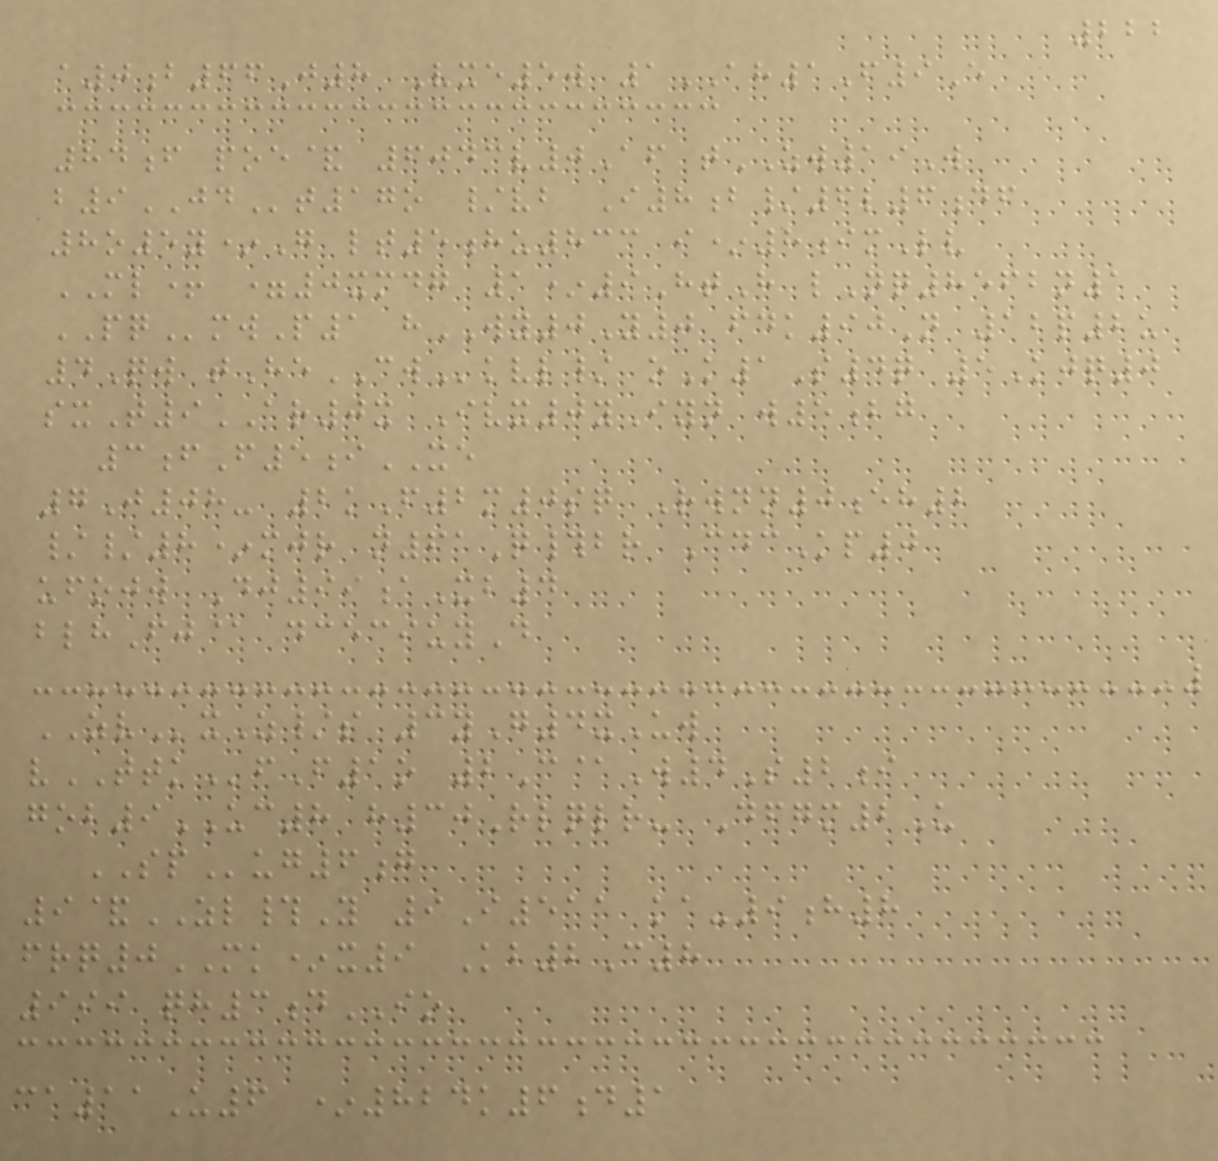222
a0b66J8 Vxe5w 1AH1F9E
84f poe& 6043v0Af tZW19W
b9JDt17o /vb I8b/6l6df
8o5y*G lt5hu833 i*8imLv
ML+ =0xmdg 1*9HtH lNq8562n1
PQmwP1 hWY0Y0 fdk90N 12p2u
4Qw tHeCWkvl/ oK1S4q 5Kjq0
sxT9AR0x Ivx0yIyn w5bg
3fF5iXE
7J08- 2kF2m0sq Rwnn0eh2
//8*mjr n61Q#br CdcKp0
ufojw Dj99aXb4
blhFj@ dceciuyD
ZVxZ/s 3yG4xUw
vTTKfF1o 2C@W4S2i
gob9UC8 h30Rlqlr- Dfgm2U
SPug6g
9&ZL#Y 9I511 ka-9h8
frq0MK*x9 Kb2C8
999 qh3dIO
ca11U6 *824k6d1
